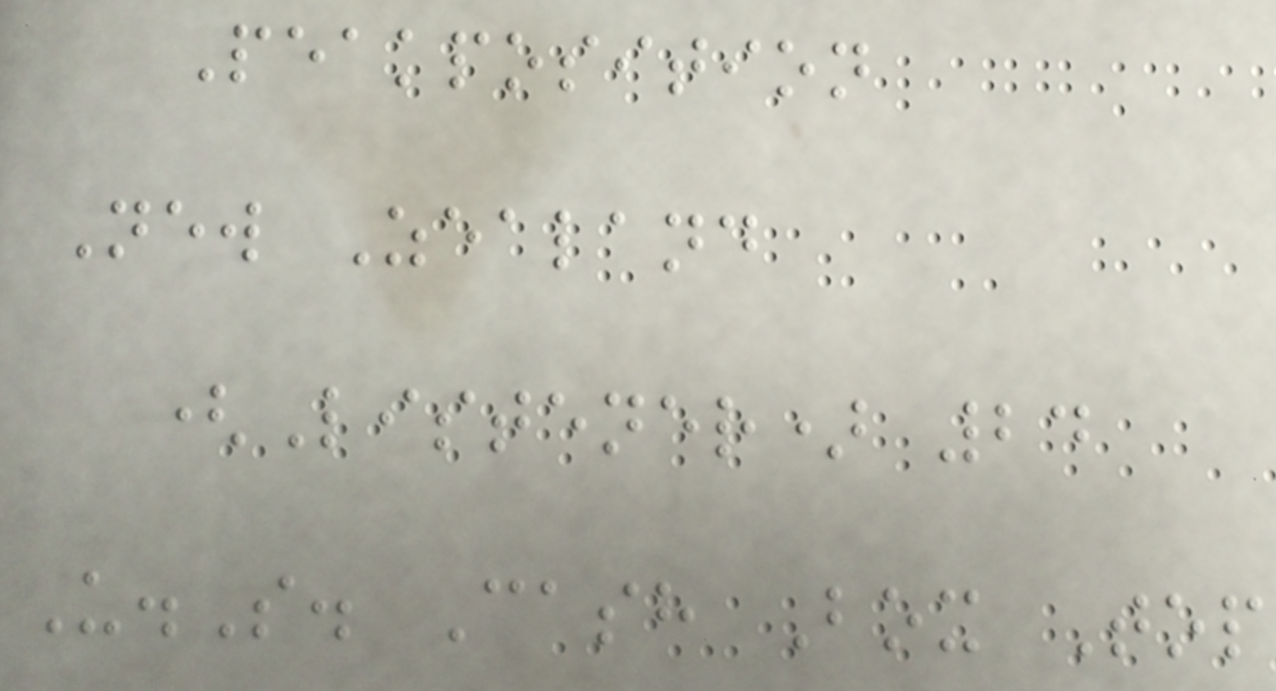Peakposition
New Zealand
(Listener) 24
U.S. Cash Box Top
